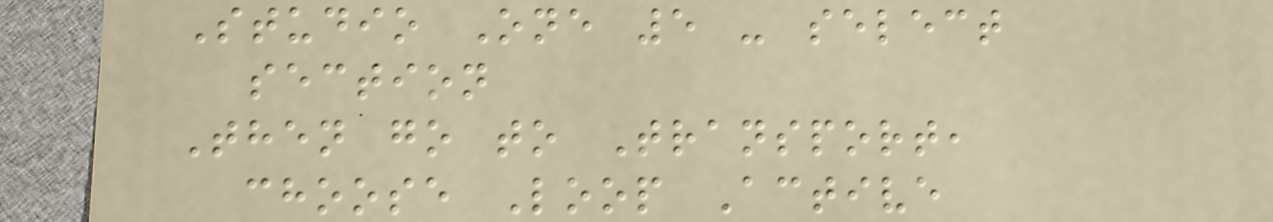Studio One 5 - select
section
Then go to Transport,
choose Loop Active
